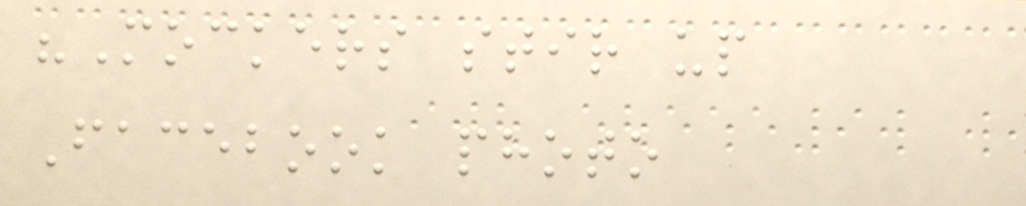"Mockers stir up
Facebook photo
